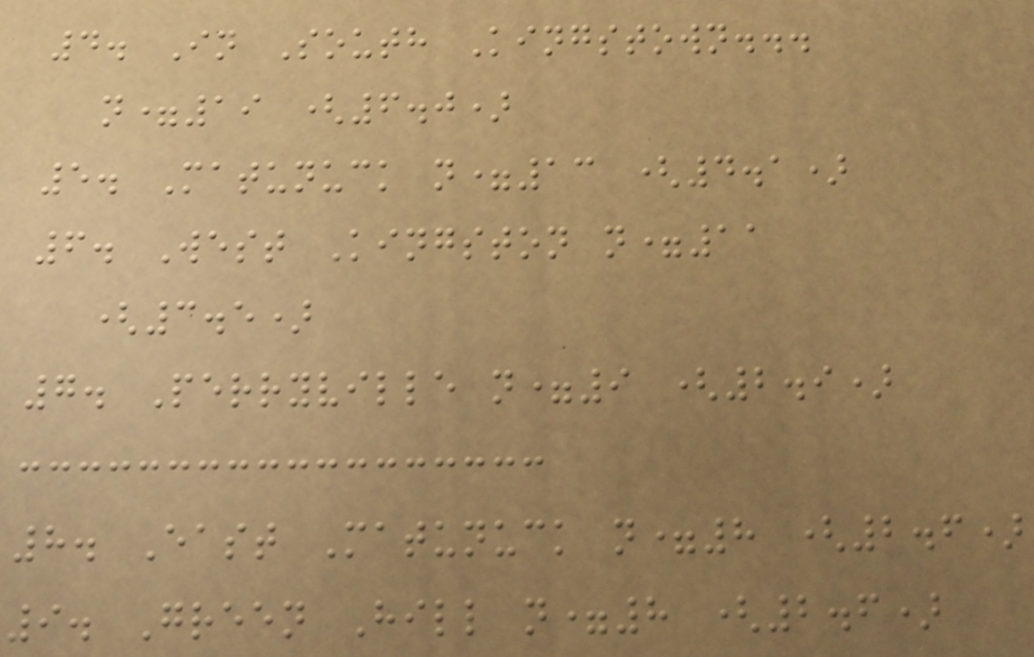4. In South Kingstown...
n=19 (6.0)
5. Matunuck n=13 (4.1)
6. West Kingston n=11
(3.5)
7. Perryville n=9 (2.9)
8. East Matunuck n=8 (2.6)
9. Green Hill n=8 (2.6)
